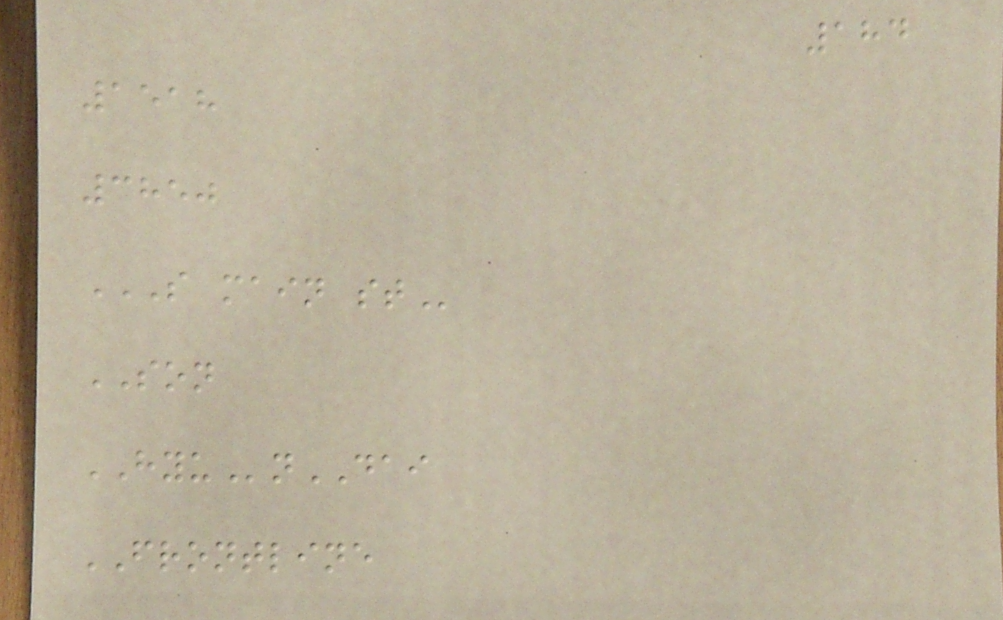184
1518
3850
S MAIN ST
SON
HYUnDAI
FRONTLINE
